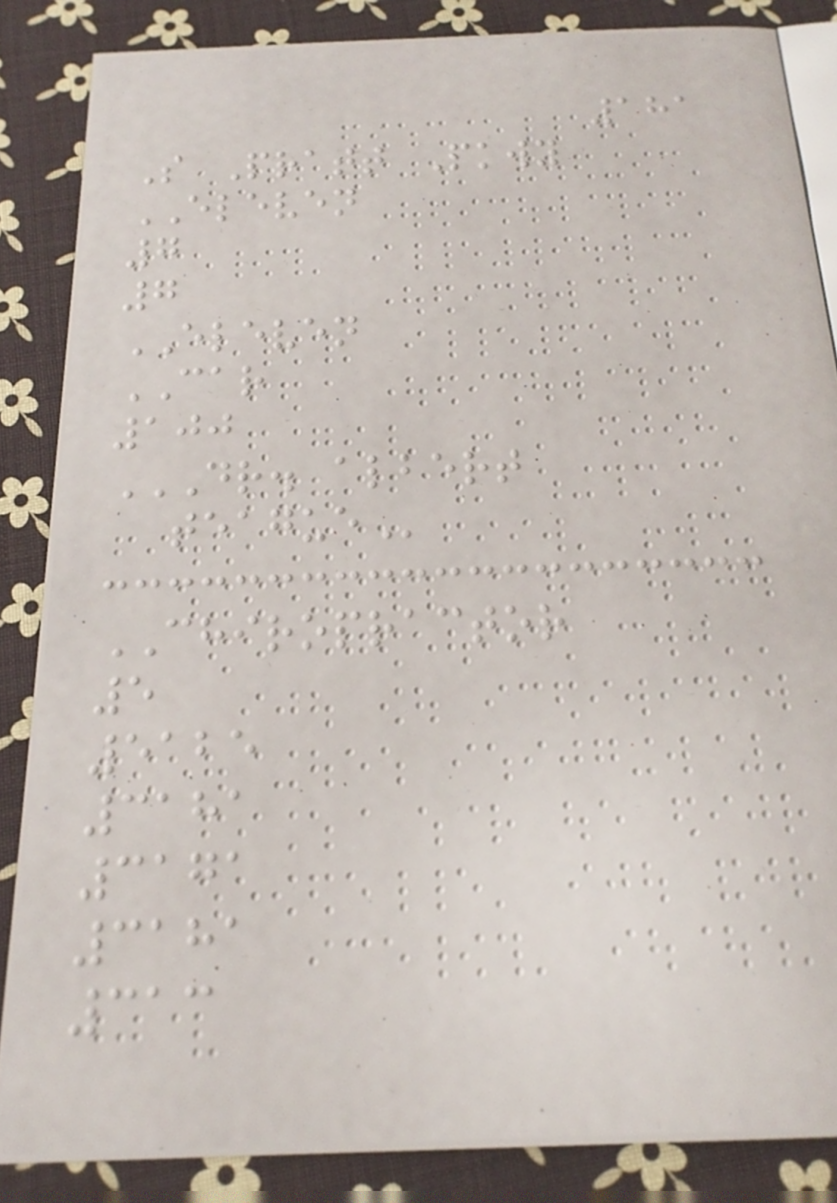181
S Pratt Pkwy
ELEVEN
7
7
ELEVEN
CAR
100
DR. ALBERT
TEAGUE
CHIROPRACTOR
5
5125
3181
3171
3181
313
